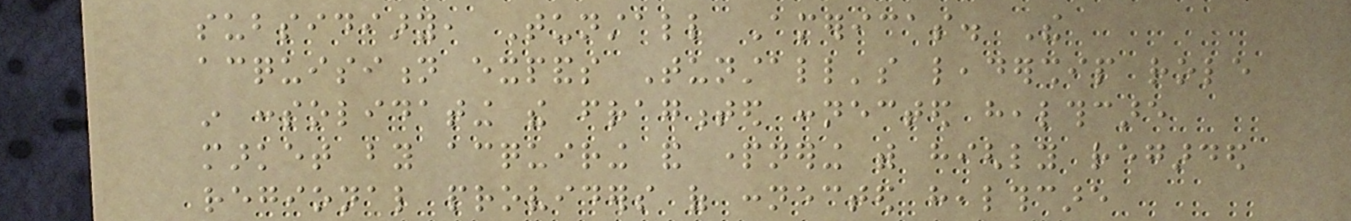subsidiary, Tunstall Americas. The
acquisition expands Tunstall's leadership role
in consolidating the fragmented connected healthcare
market by acquiring and partnering with highly regarded
regional providers of connected healthcare
